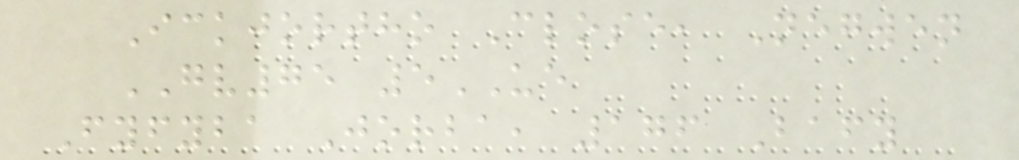Ickjortho Close, Negwen
GV75 5UE
Fyfyba Jorba, 176 Bafy
